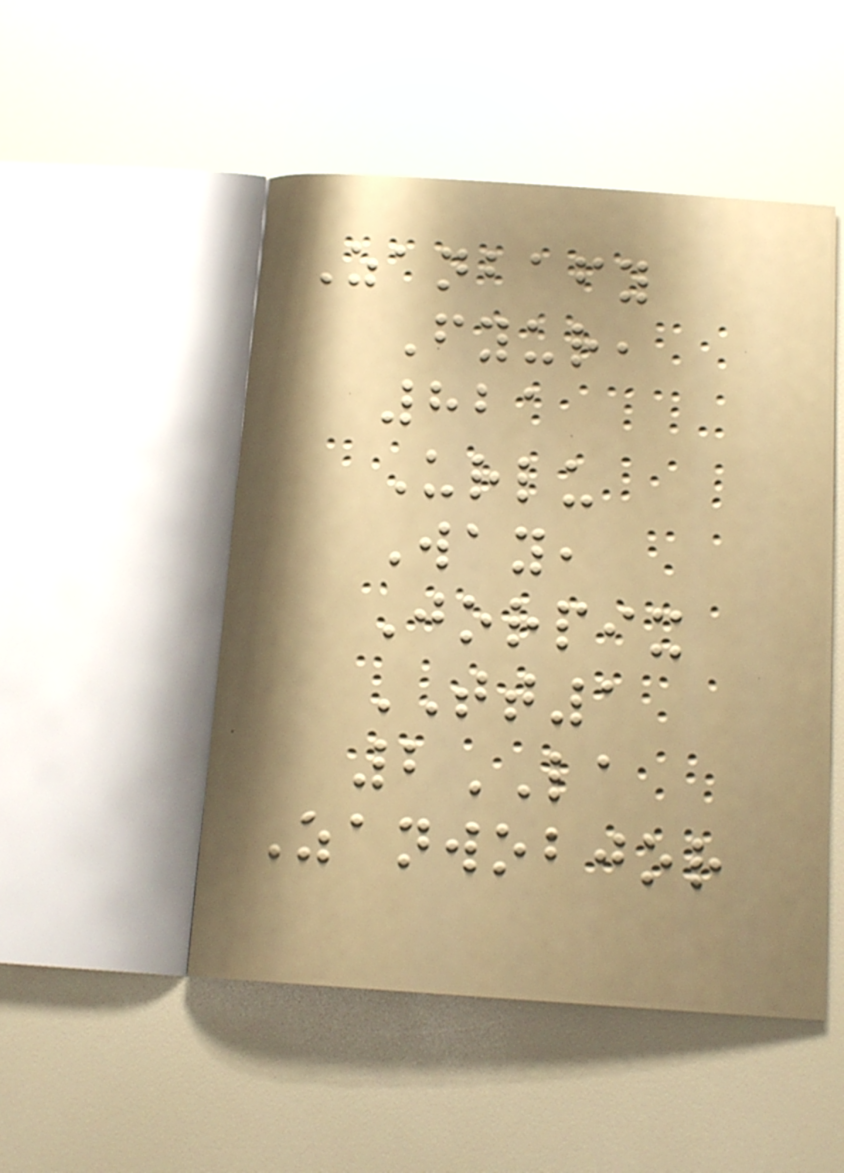Zanbafy
Fyur,
821
Urlu
Way,
Jorpix
TT1
2LA
Zanwobjor
